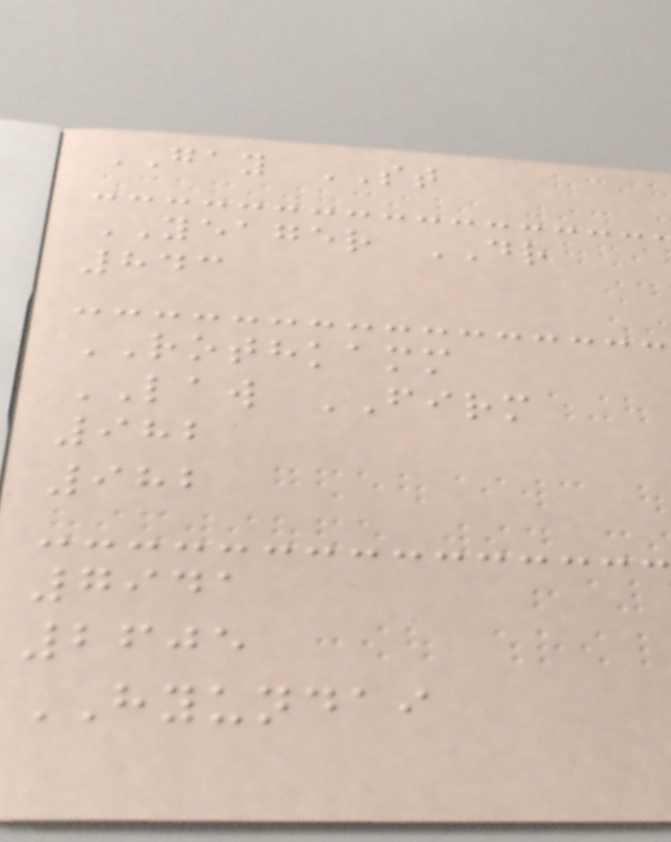GAY ST
YEAGER DR
843
ROTHKAMM
LAW FIRM
982
982
7941
2605
HYUNDAI
